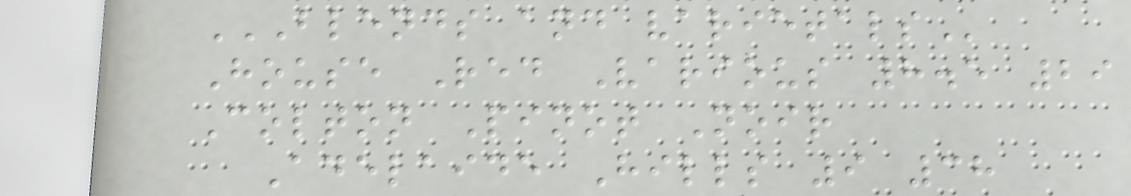BLENDS AND VARIETALS
House Red Various 8.5 29
Colton Pinot Noir
Adelaide Hills 9 38
